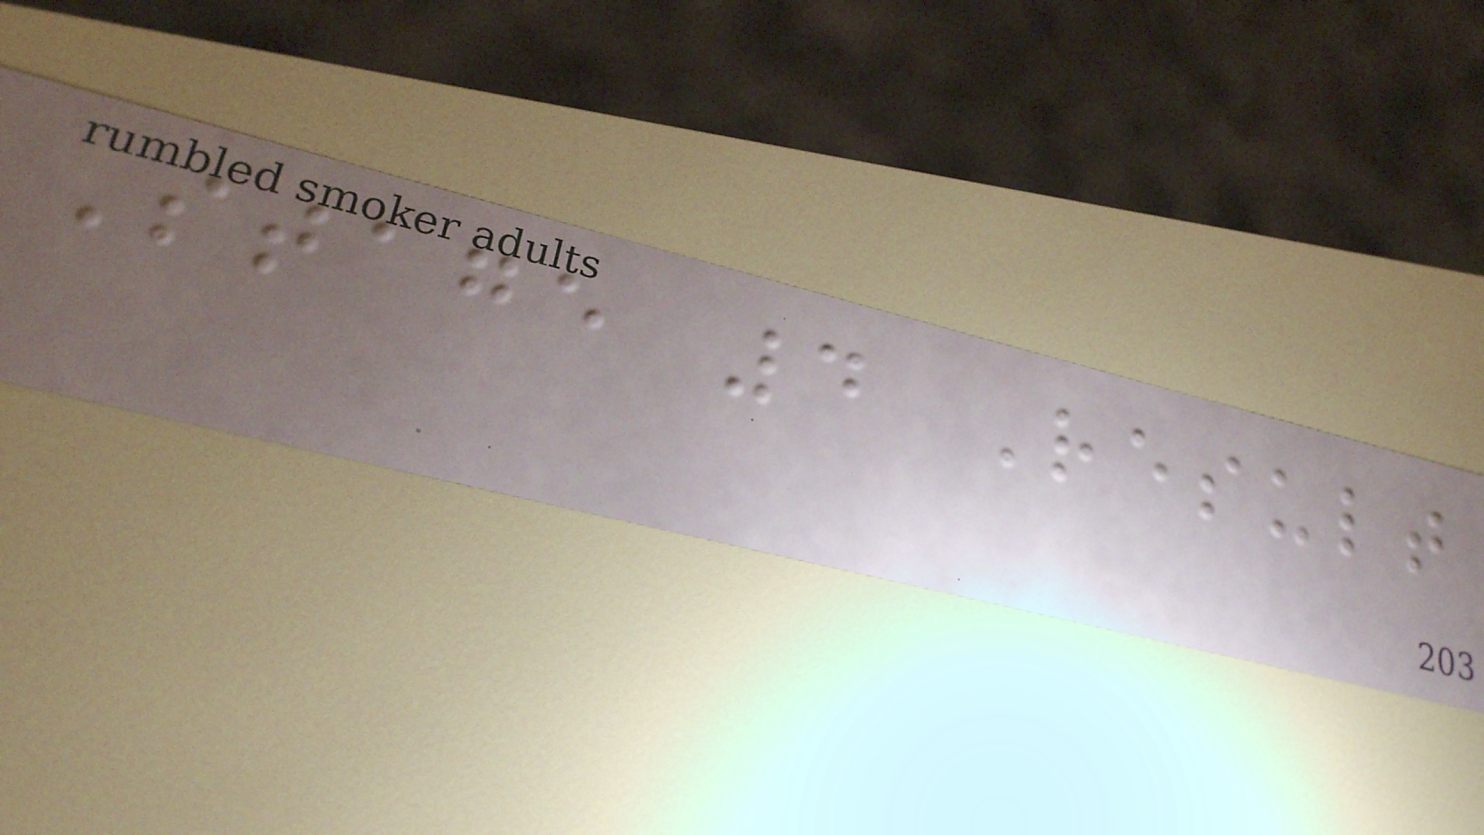Stage 4 Result
